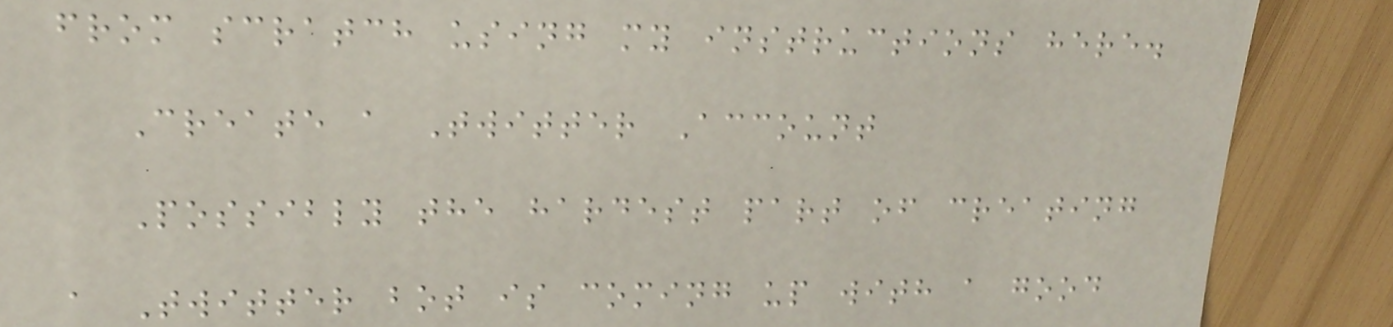from scratch using my instructions here.
Create a Twitter Account
Possibly the hardest part of creating
a Twitter bot is coming up with a good
